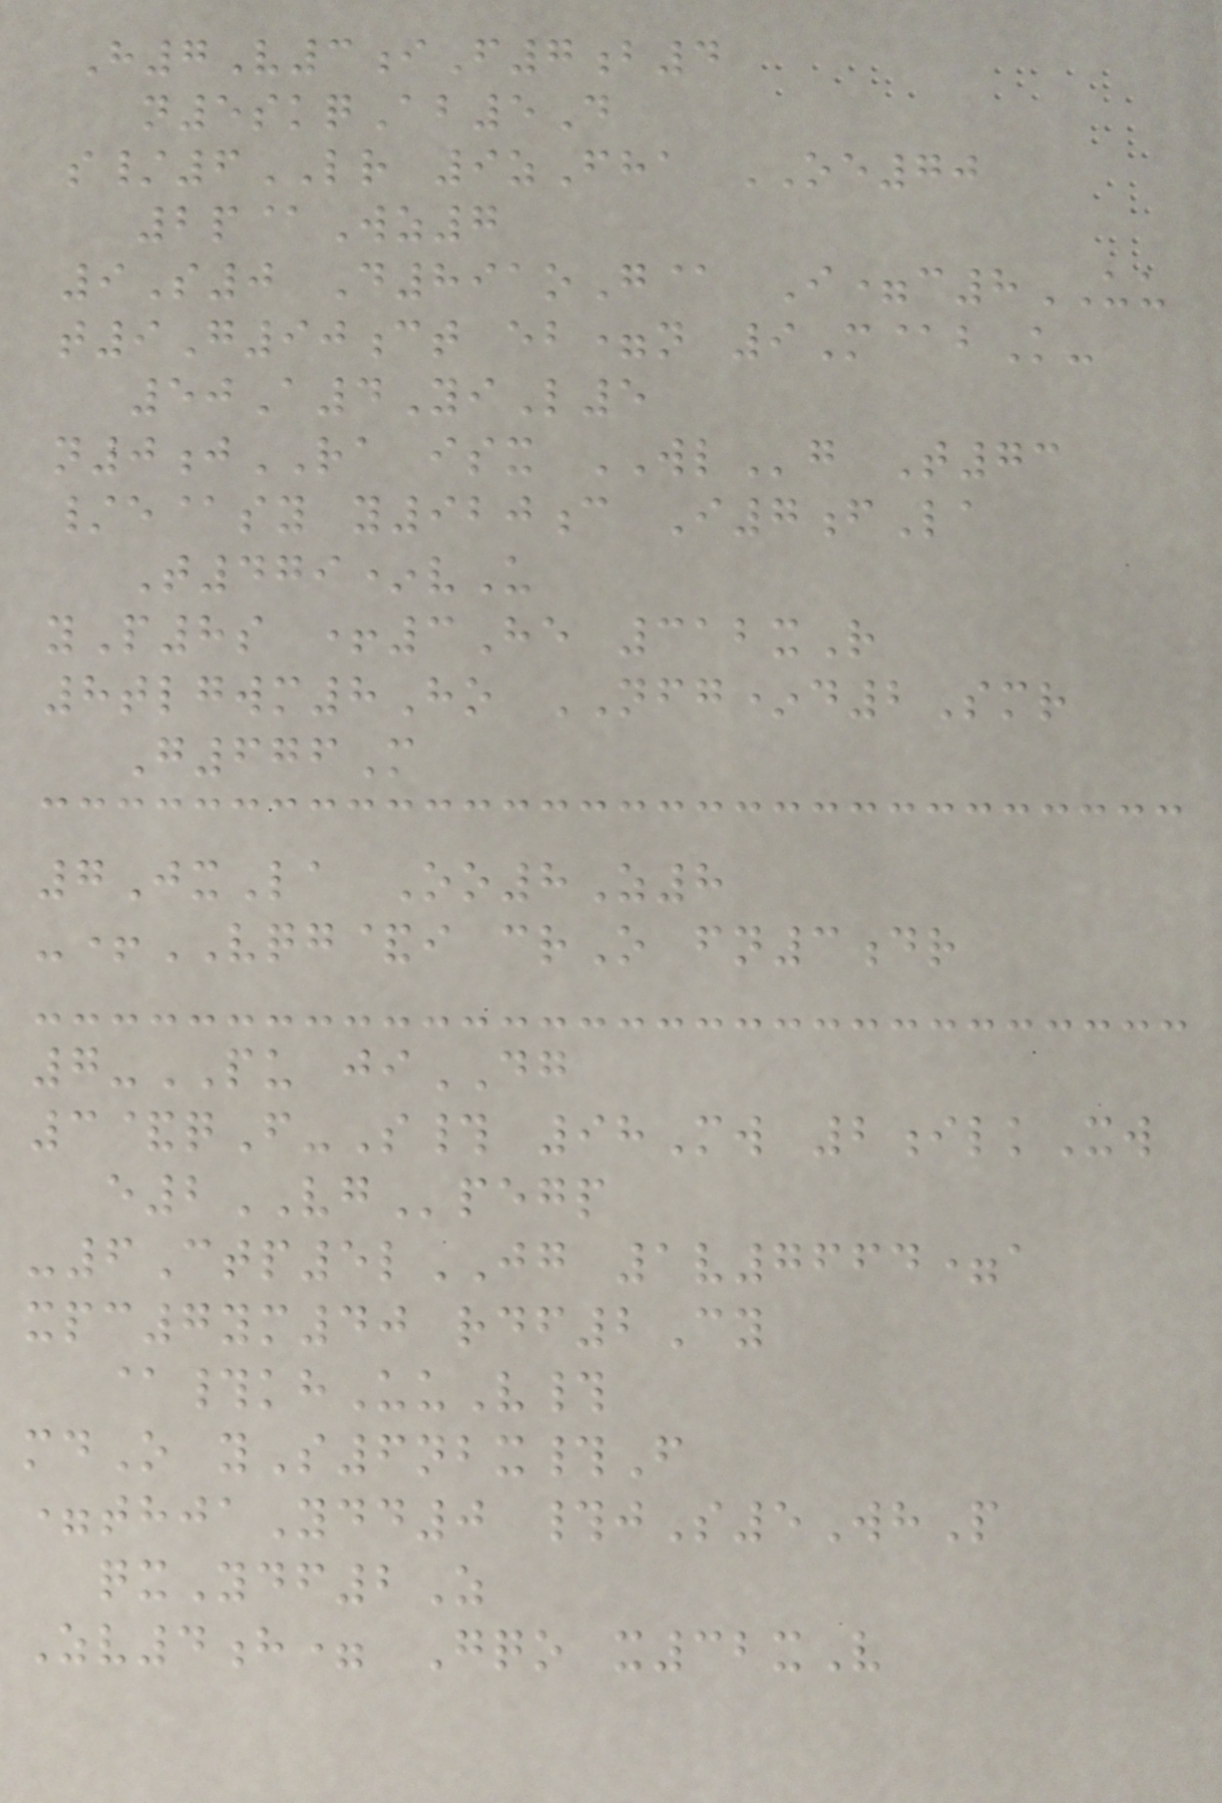H7V3iF7b4
n5skqAb5D
s/6LR 9zFha OE70
2p@Wz7
9S0 D891oG@ I=c8UU
t9G90ct eb=n 9M@bK-
50A4YiL5
n0jRA isx WLg T73
/e@sy y920c I7fLa
T479*vU
yP8s +3He 312xR
8tlgwm8Ho NFG*d2Smr
G676M
7JxLa Oo8Z8
-+VQG&i crO fn3dr
7-PU jiDG
3&qF-S# 98Mw 2ilkXw
e2VGpegp
-6Ctp5lJG 1v7664=a
xpc7ym40 rdf2Cy
@#khUuV#
mdO yS6nbx#F
=thjaYdd0 #jS5WhP
qxYdf2Z
Zv4h= Gqo x32xV
